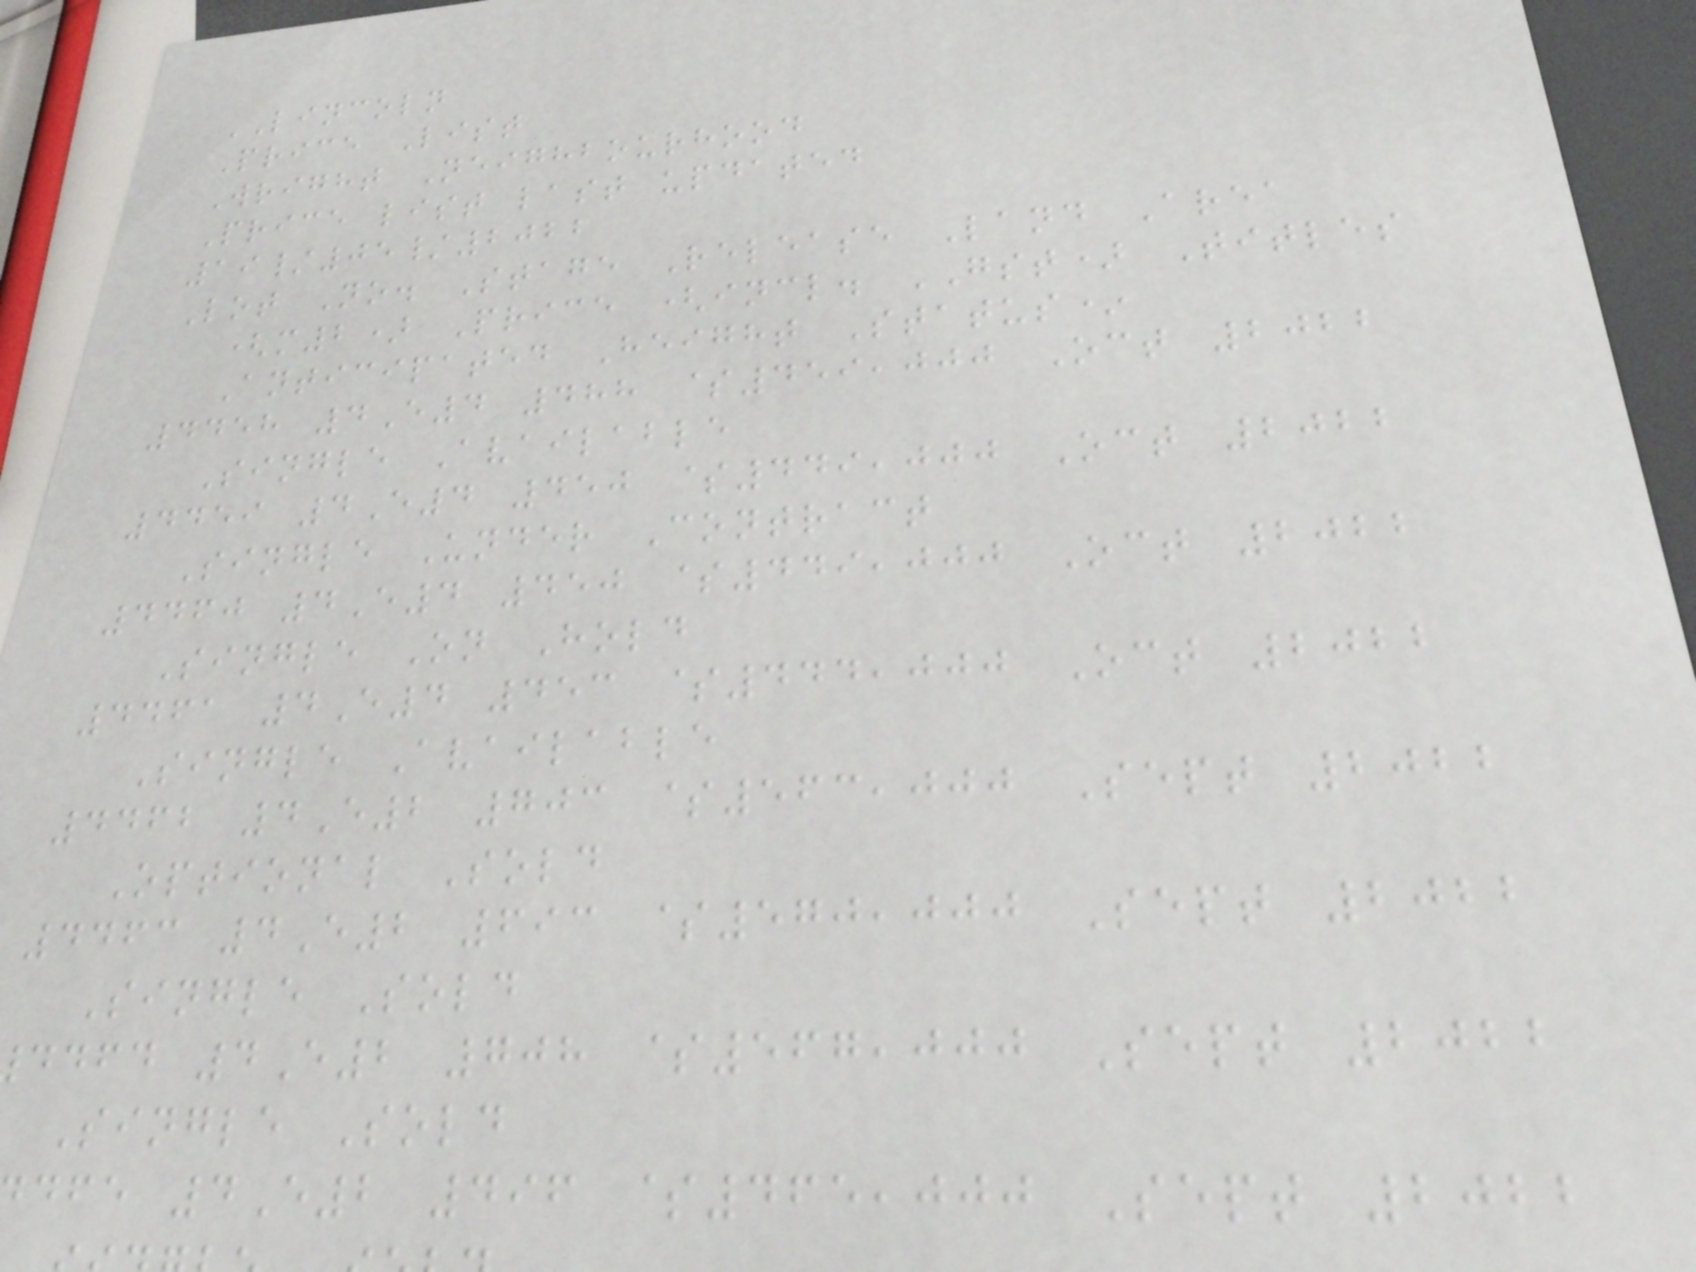LINCOLN
Price List
Wright Neighbourhood
Price list last updated
19/05/2022
Lot No. Stage Release Land Area
(m2) Price (incl. GST) Titles
Anticipated Height Status*
4458 4E4 488 $459,000 Oct 2022
Single Available
4459 4E4 450 $449,000 Oct 2022
Single Under Contract
4460 4E4 450 $449,000 Oct 2022
Single On Hold
4461 4E4 453 $444,000 Oct 2022
Single Available
4462 4E2 703 $563,000 Sept 2022
Optional Sold
4463 4E2 693 $570,000 Sept 2022
Single Sold
ddfd 4E2 708 $567,000 Sept 2022
Single Sold
dfe 4E2 496 $465,000 Sept 2022
